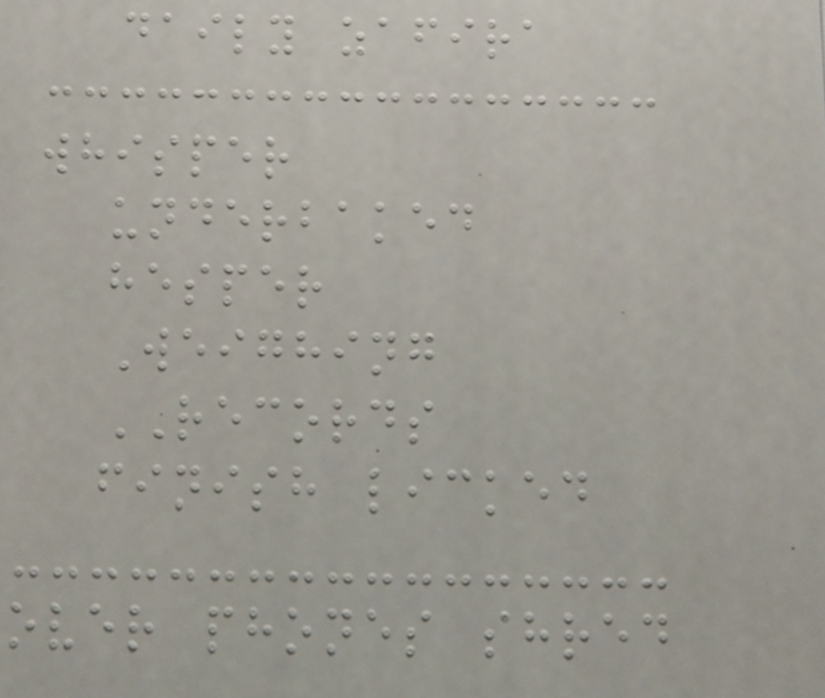daily zafira
whisper
underbaked
hesper
Weighing
RECORDS
finish licked
over phones shred
